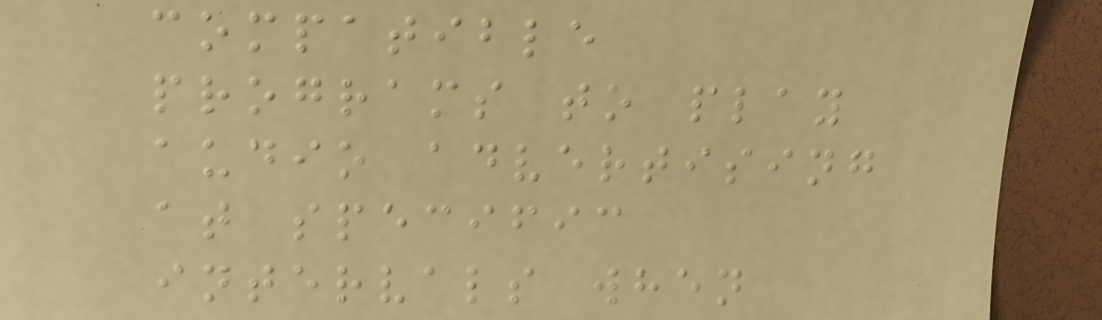compatible
programs to play
audio advertising
at specific
intervals when
